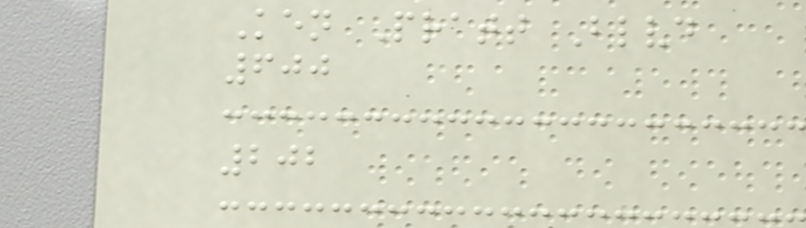Ken Pratt Blvd
600
202
